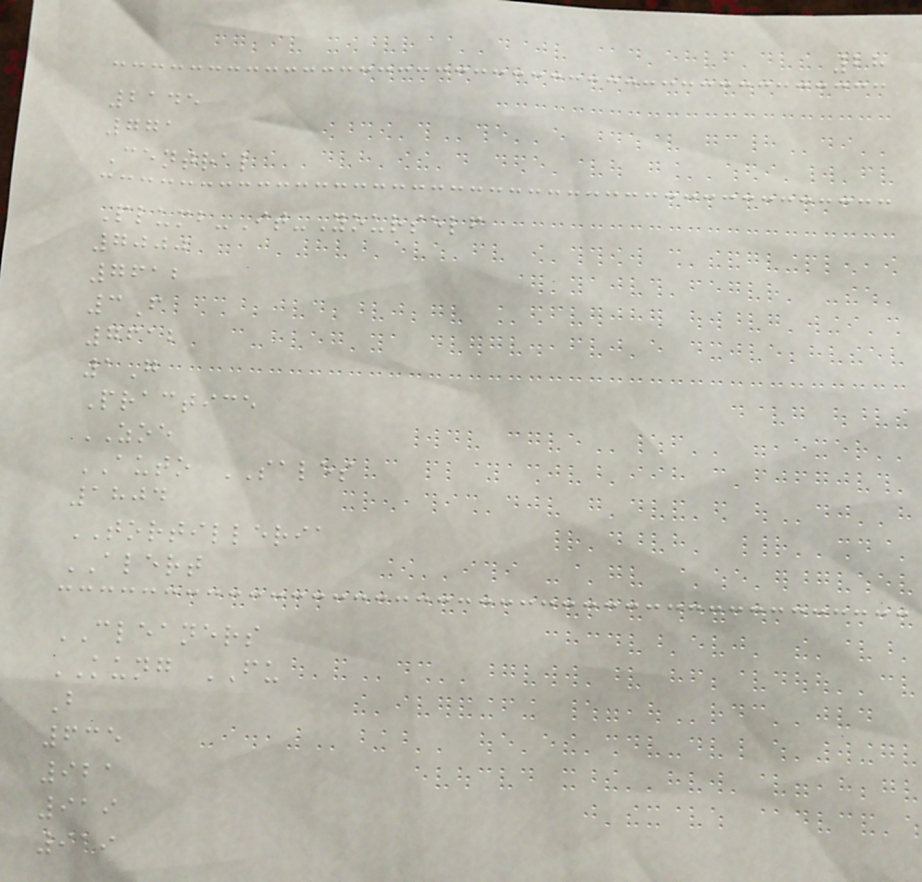28
2145
771
Central
Plumb-It-Yourself
7000
7612
3F
7612
1G
Practice
ZOE
AUTO SALES
1804
TORTILLERIA
ALERT
CLEANERS
KUNG FU
B
635
921
919
919
